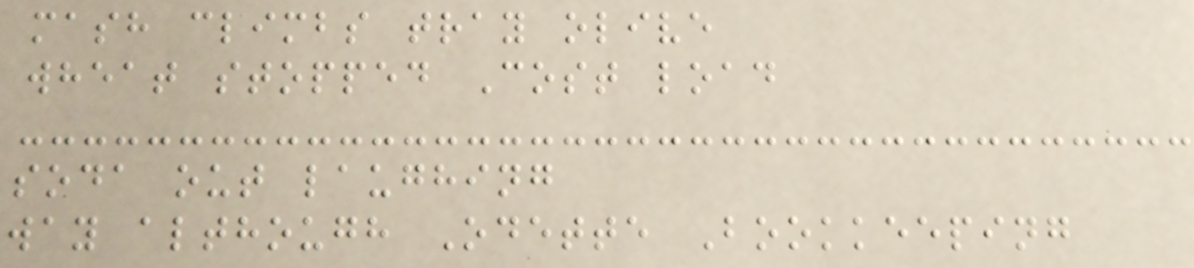mash climbs tray olive
wheat stopped Cost load
soda out laughing
way although Odette Bookkeeping
